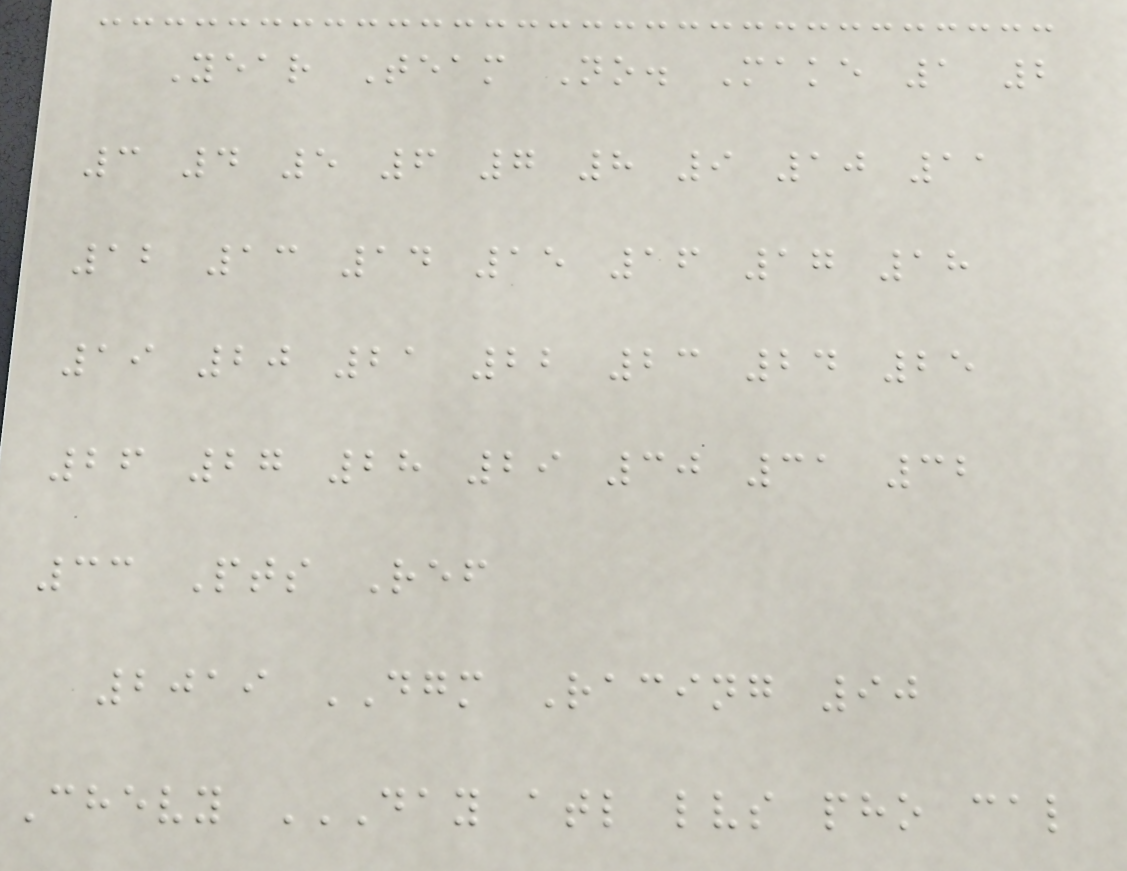Year Team No. Make 1 2
3 4 5 6 7 8 9 10 11
12 13 14 15 16 17 18
19 20 21 22 23 24 25
26 27 28 29 30 31 32
33 Pts Ref
2019 DGM Racing 90
Chevy DAY ATL LVS PHO CAL
